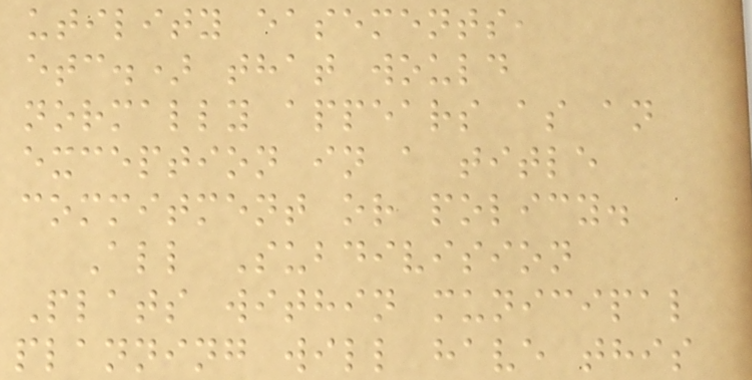utility easements,
etc.) that would
normally appears as an
exception in a title
commitment or policy.
All Subdivision
Plats within municipal
planning will have this
